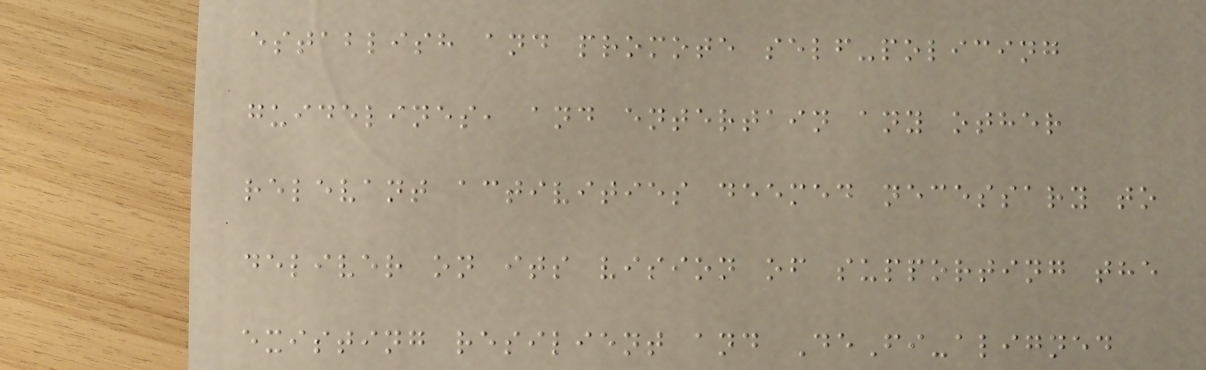establish and promote self-policing
guidelines, and entertain any other
relevant activities deemed necessary to
deliver on its vision of supporting the
existing resilient and DeFi-aligned
